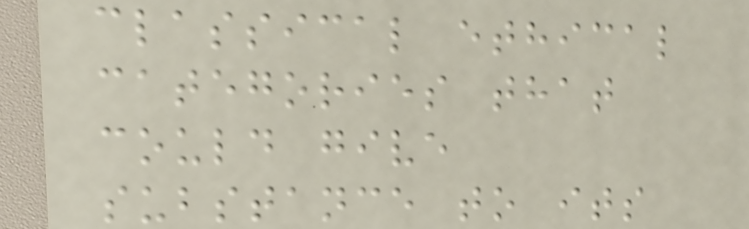classical ethical
categories that
could give
substance to its
